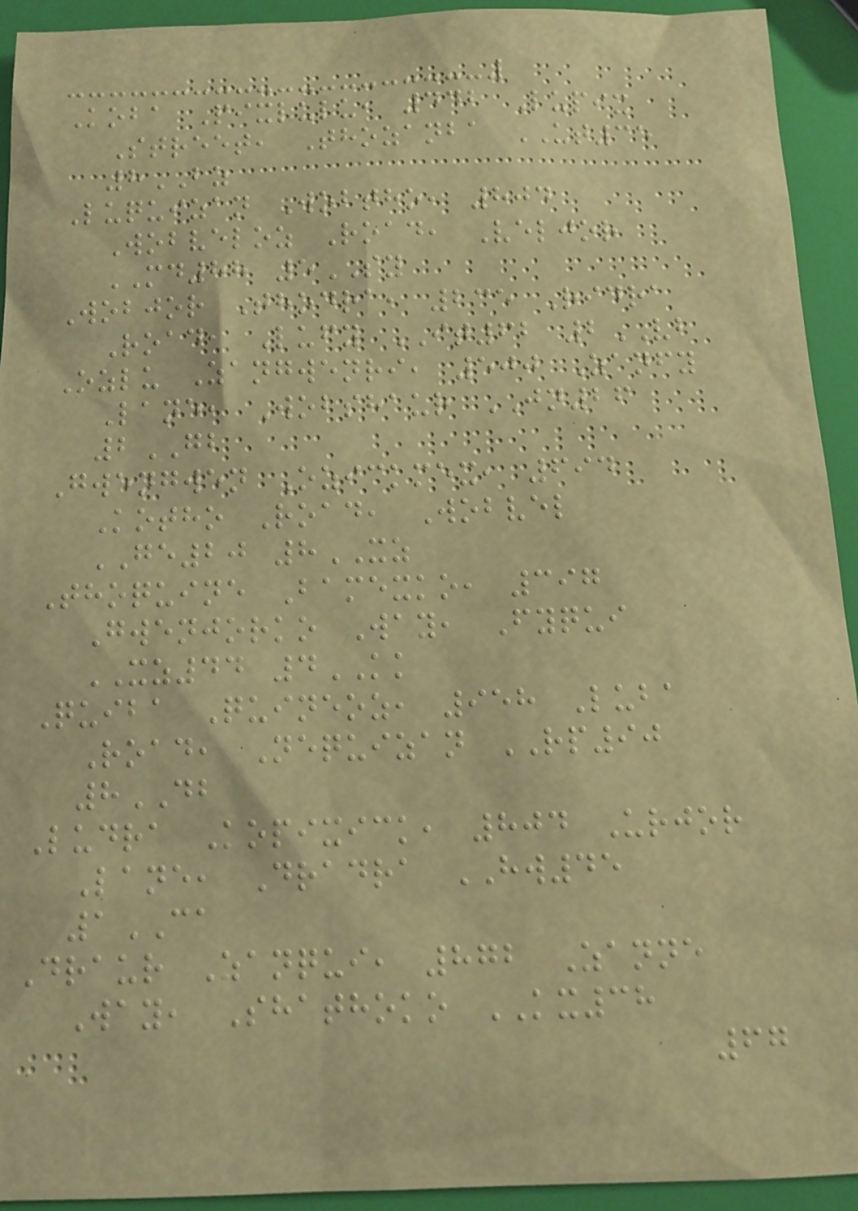Koba Pixlulu, 442 Lupix
Street, Thozanba UT35
8BZ
Luquizan Wobtho, 804
Wobveloz Road, Veljor
MD88 5SY
Wobjor Thodra, 235 Ridra
Road, Lufy IT62 2VB
Ozlu Zangwenri, 500 Zanfy
Lane, Wobshaur JN26
2GB
Gwengwen Ozickmex, 694
Kotho Road, Wobvel
GE20 8XZ
Thoquine Bamexko, 397
Gwenjorko Way, Fyqui
XZ44 4KK
Quiba Quineoz, 958 Luba
Road, Nequizan RP90
8DB
Ludra Kopixick, 804 Urjor
Lane, Dradra HW45
1CA
Draur Zanqui, 872 Zanne
Way, Shathoko KX38
67
